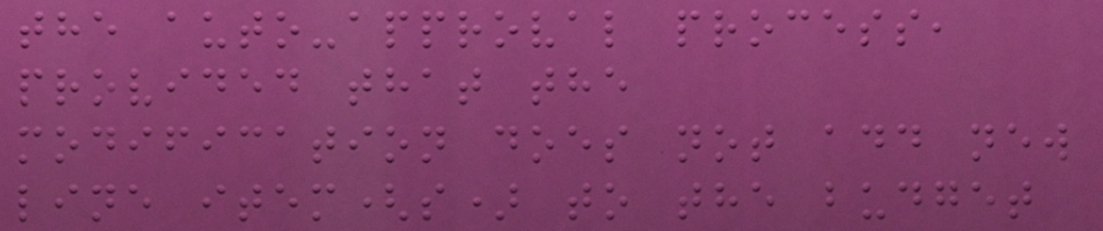the auto-approval process,
provided that the
modification does not add new
line item(s) to the budget
